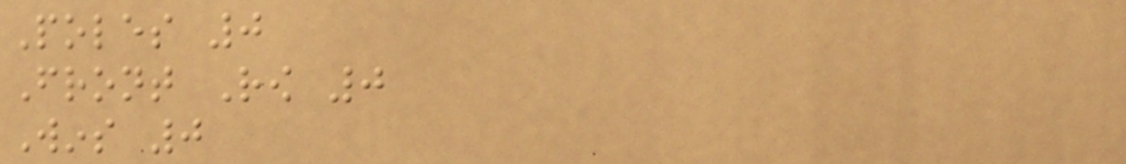Poles 0
Front Row 0
Wins 0
